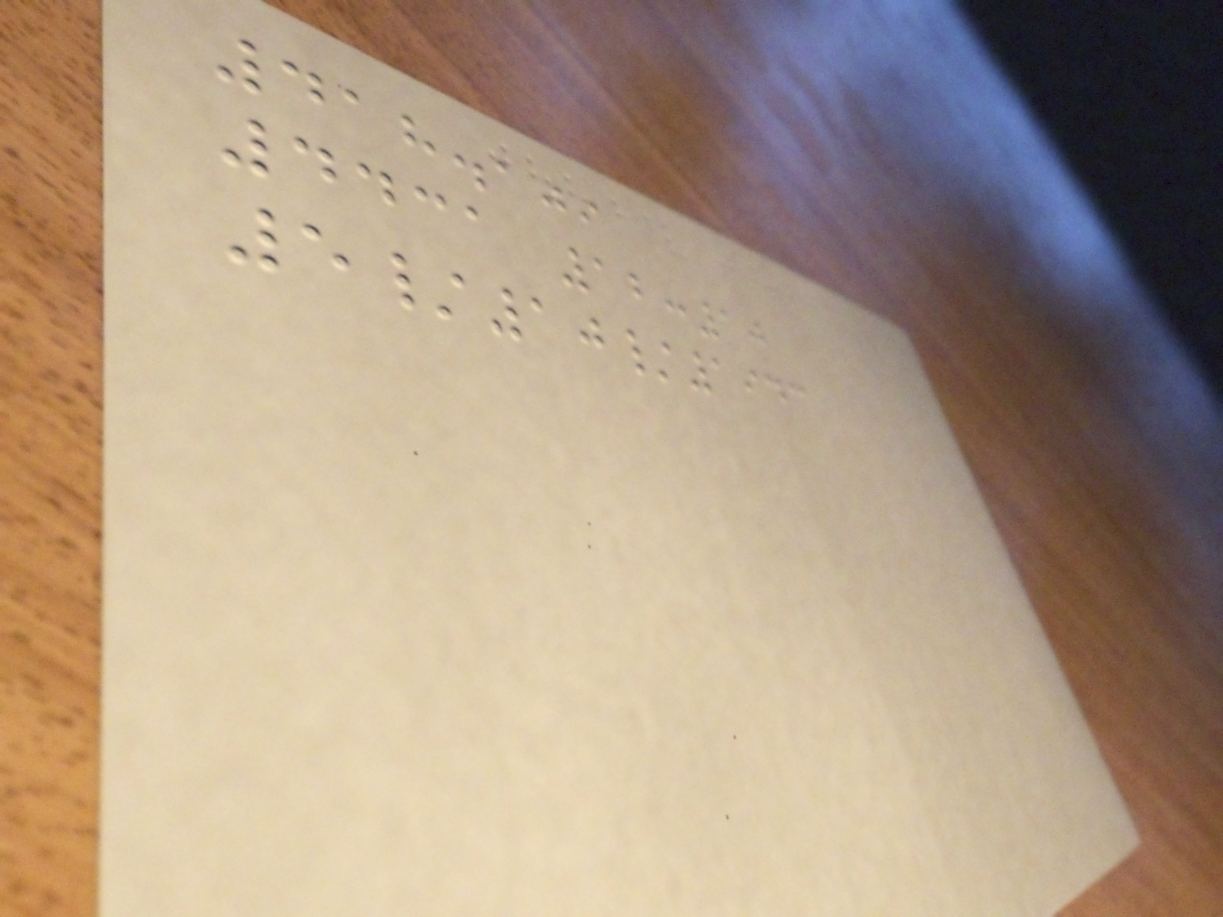418.109
4431 12:10
5/10/1943
